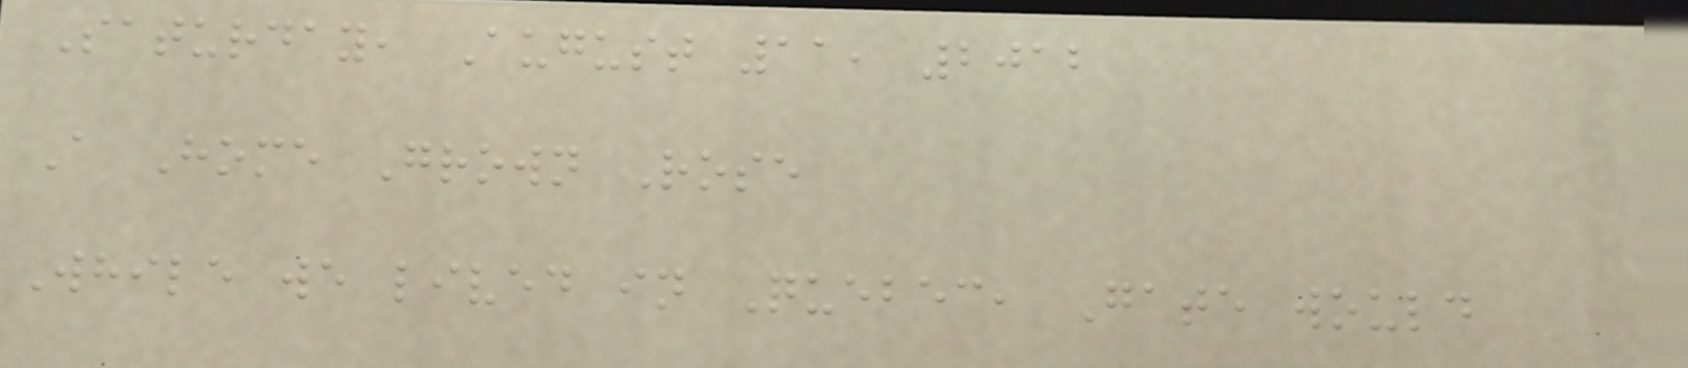Saturday, August 11, 2012
A Home Grown Rose
While we lived in Quebec, Gate would
